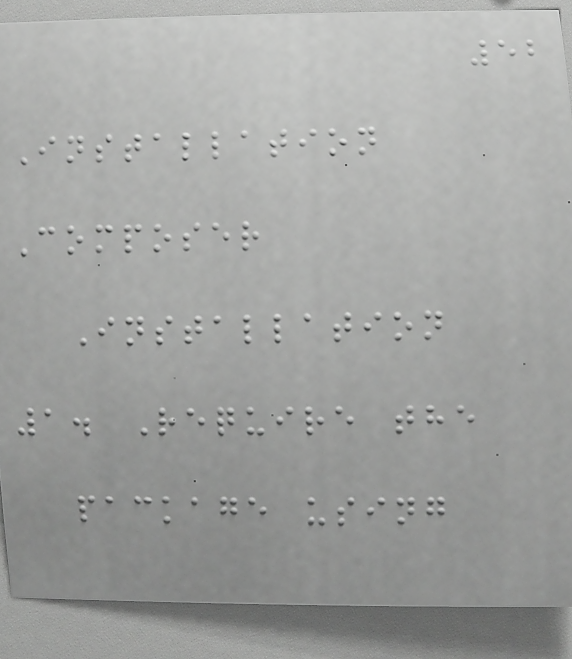52
Installation
Composer
Installation
1. Require the
package using
